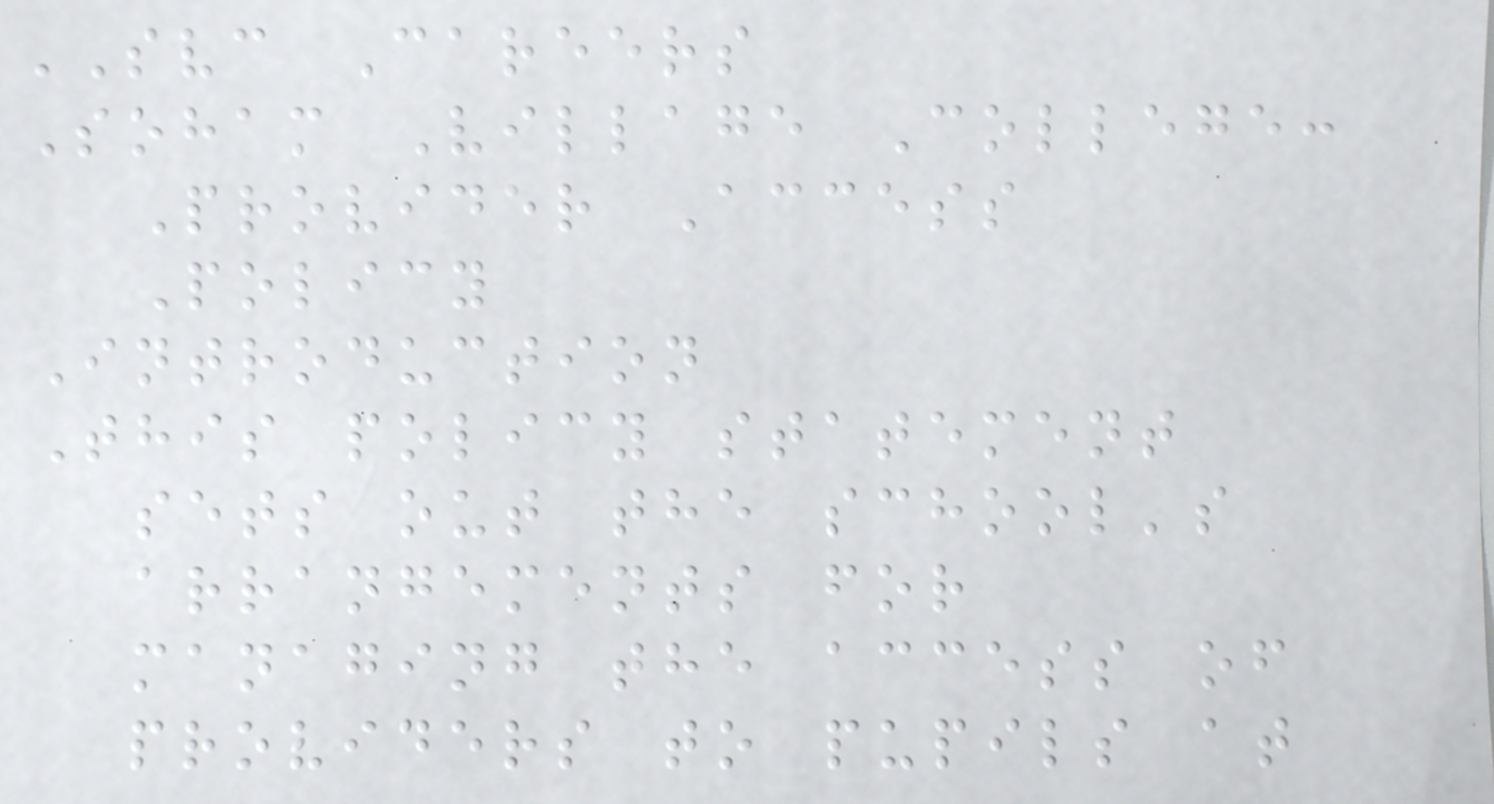SVC Careers
Soham Village College:
Provider Access
Policy
Introduction
This policy statement
sets out the school's
arrangements for
managing the access of
providers to pupils at
